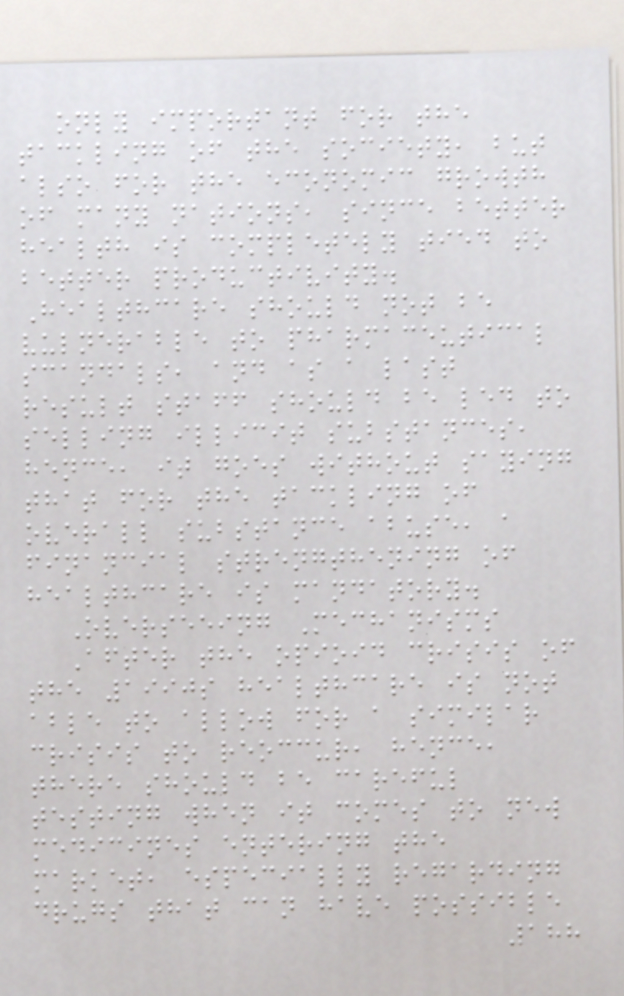only important for the
tackling of the society, but
also for the economic growth
of many nations, since better
health is completely tied to
better productivity.
Healthcare should not be
vulnerable to pharmaceutical
scandals, and as a last
result staff should be led to
selling illicit substances,
hence, it goes without saying
that for the tackling of
overall substance abuse, a
financial strengthening of
healthcare is mandatory.
Overseeing Mechanisms
After the opioid crisis of
the 1990s healthcare is not
able to allow for a similar
crisis to reoccur, hence,
there should be careful
testing when it comes to new
medicines entering the
market, especially regarding
drugs that can have possible
188
